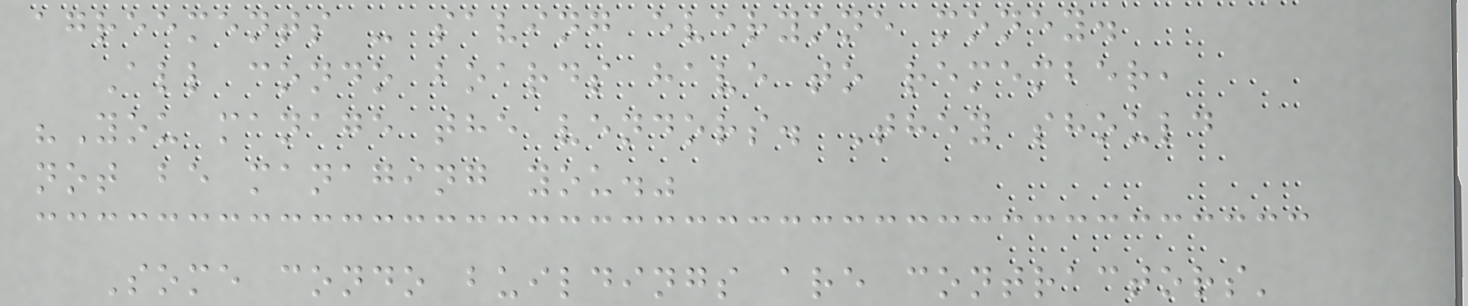agreements - saving everyone money.
All condo boards have to remember,
"You manage the vendors. They should
not be managing you."
Some condo buildings are contractors'
